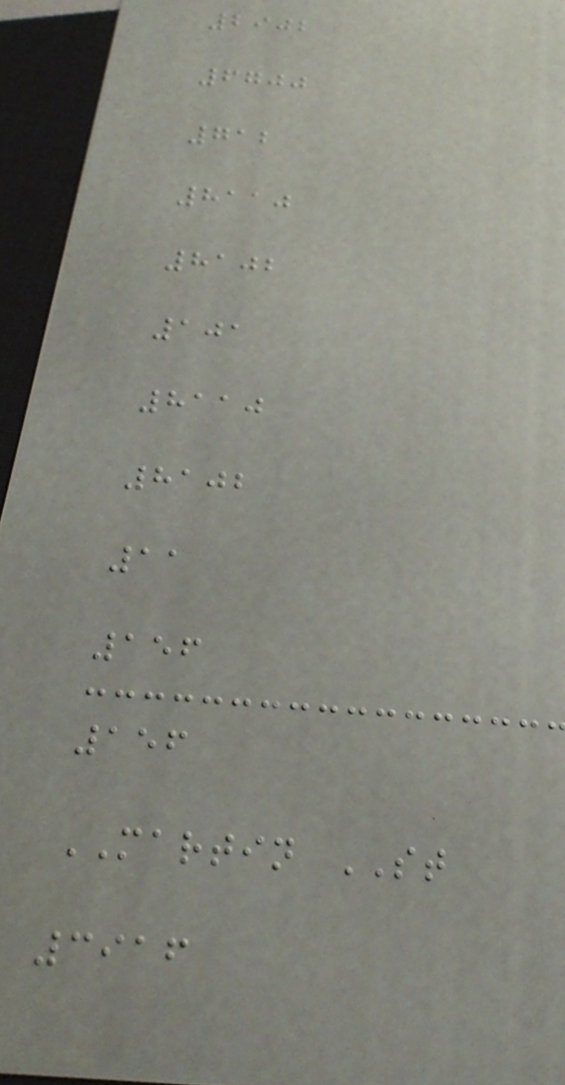2902
6700
712
8110
8102
101
8110
8102
11
156
156
MARTIN ST
3916
